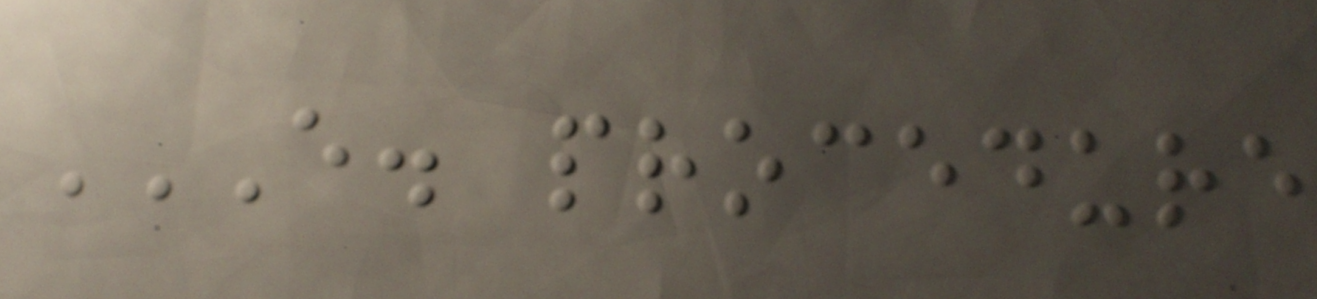E. PROCEDURE
